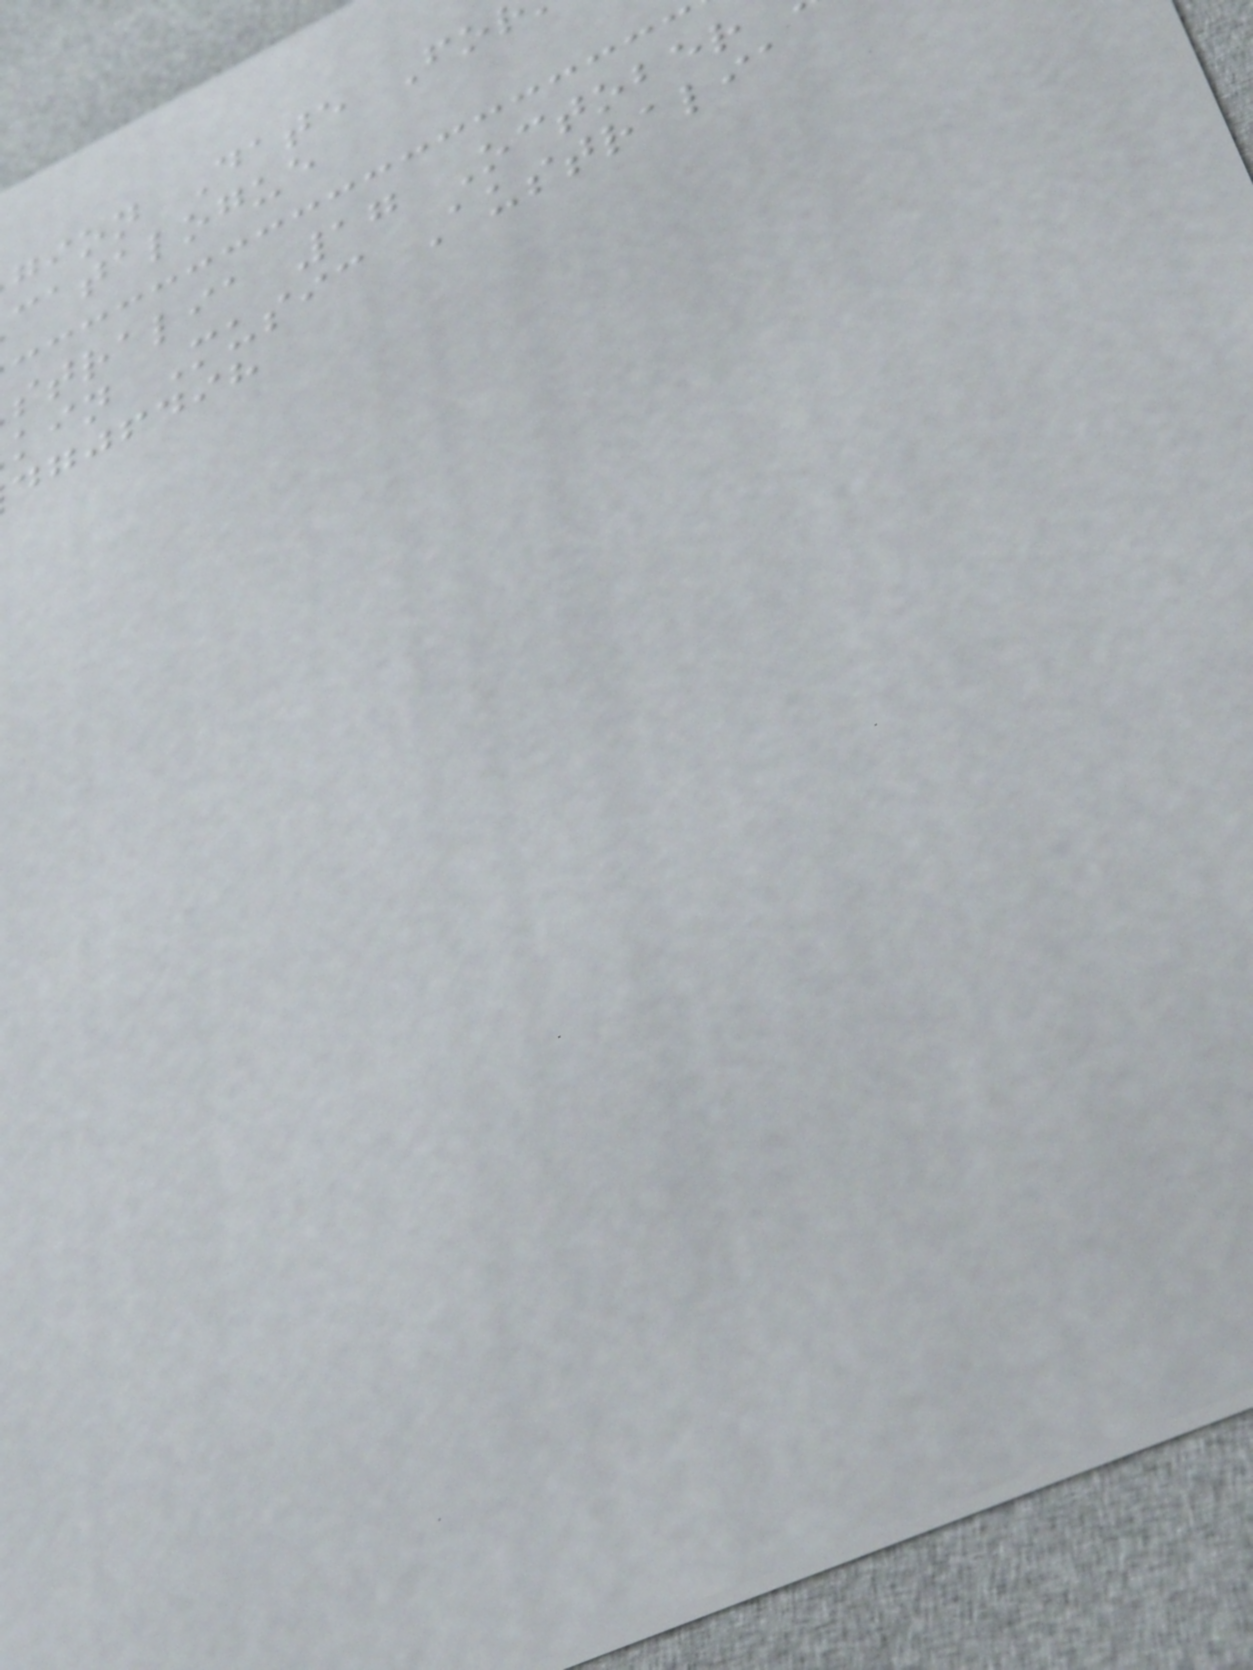gion Date Fo
catalogue
stralia 17 October
kin Music Australia
dgjfdih
